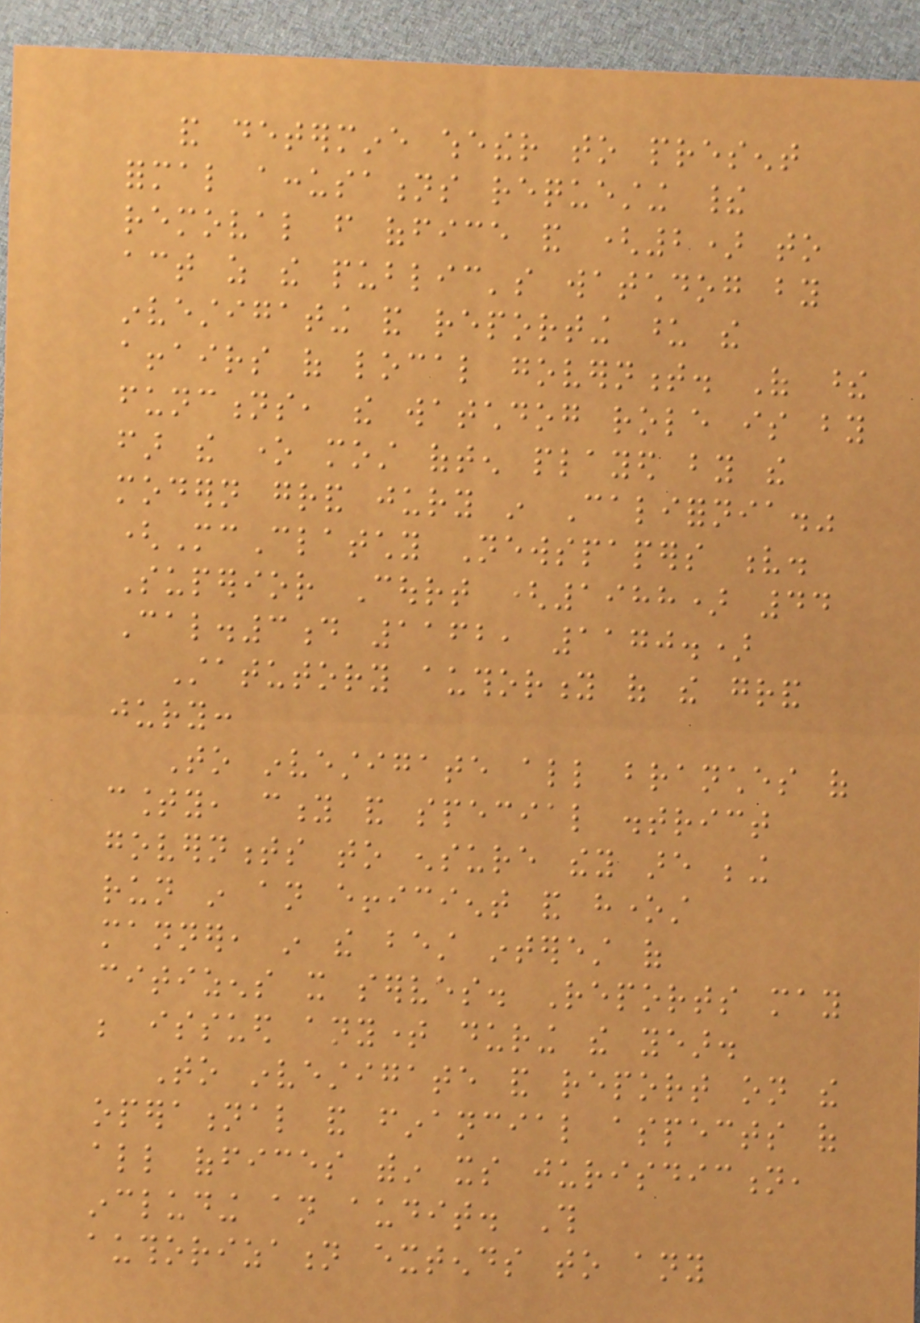and determine whether to present
formal accusations requesting their
removal from office and (2) to
act as the public's watchdog by
investigating and reporting upon the
affairs of local government. Of these
functions, the watchdog role is by
far the one most often played by the
modern grand jury in California."
(McClatchy Newspapers v.
Superior Court (1988) 44
Cal.3d 1162, 1170.)
Statutory authority of the grand
jury:
To investigate all branches of
county, city and special district
governments to ensure they are being
run in an efficient and honest
manner, in the best interest of
citizens it serves. Reports may
be issued anytime during the year.
To investigate and report on the
operational and financial aspects of
all offices within its jurisdiction,
including an audit. This
authorization extends to any
